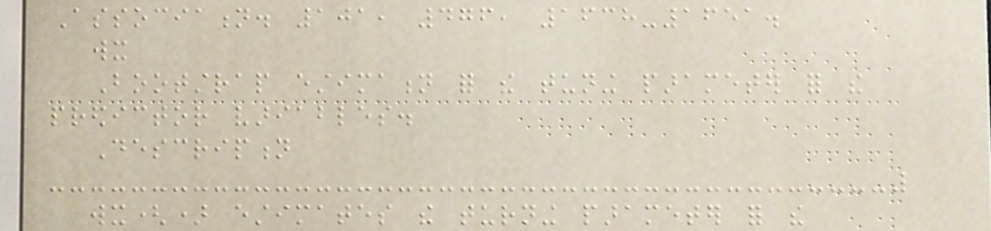Association. 101, 476, 1638-1651.
wx
Bootstrap estimation for the tuning parameter for the
predictor variables.
Description
wx() estimates the turning parameter for the
